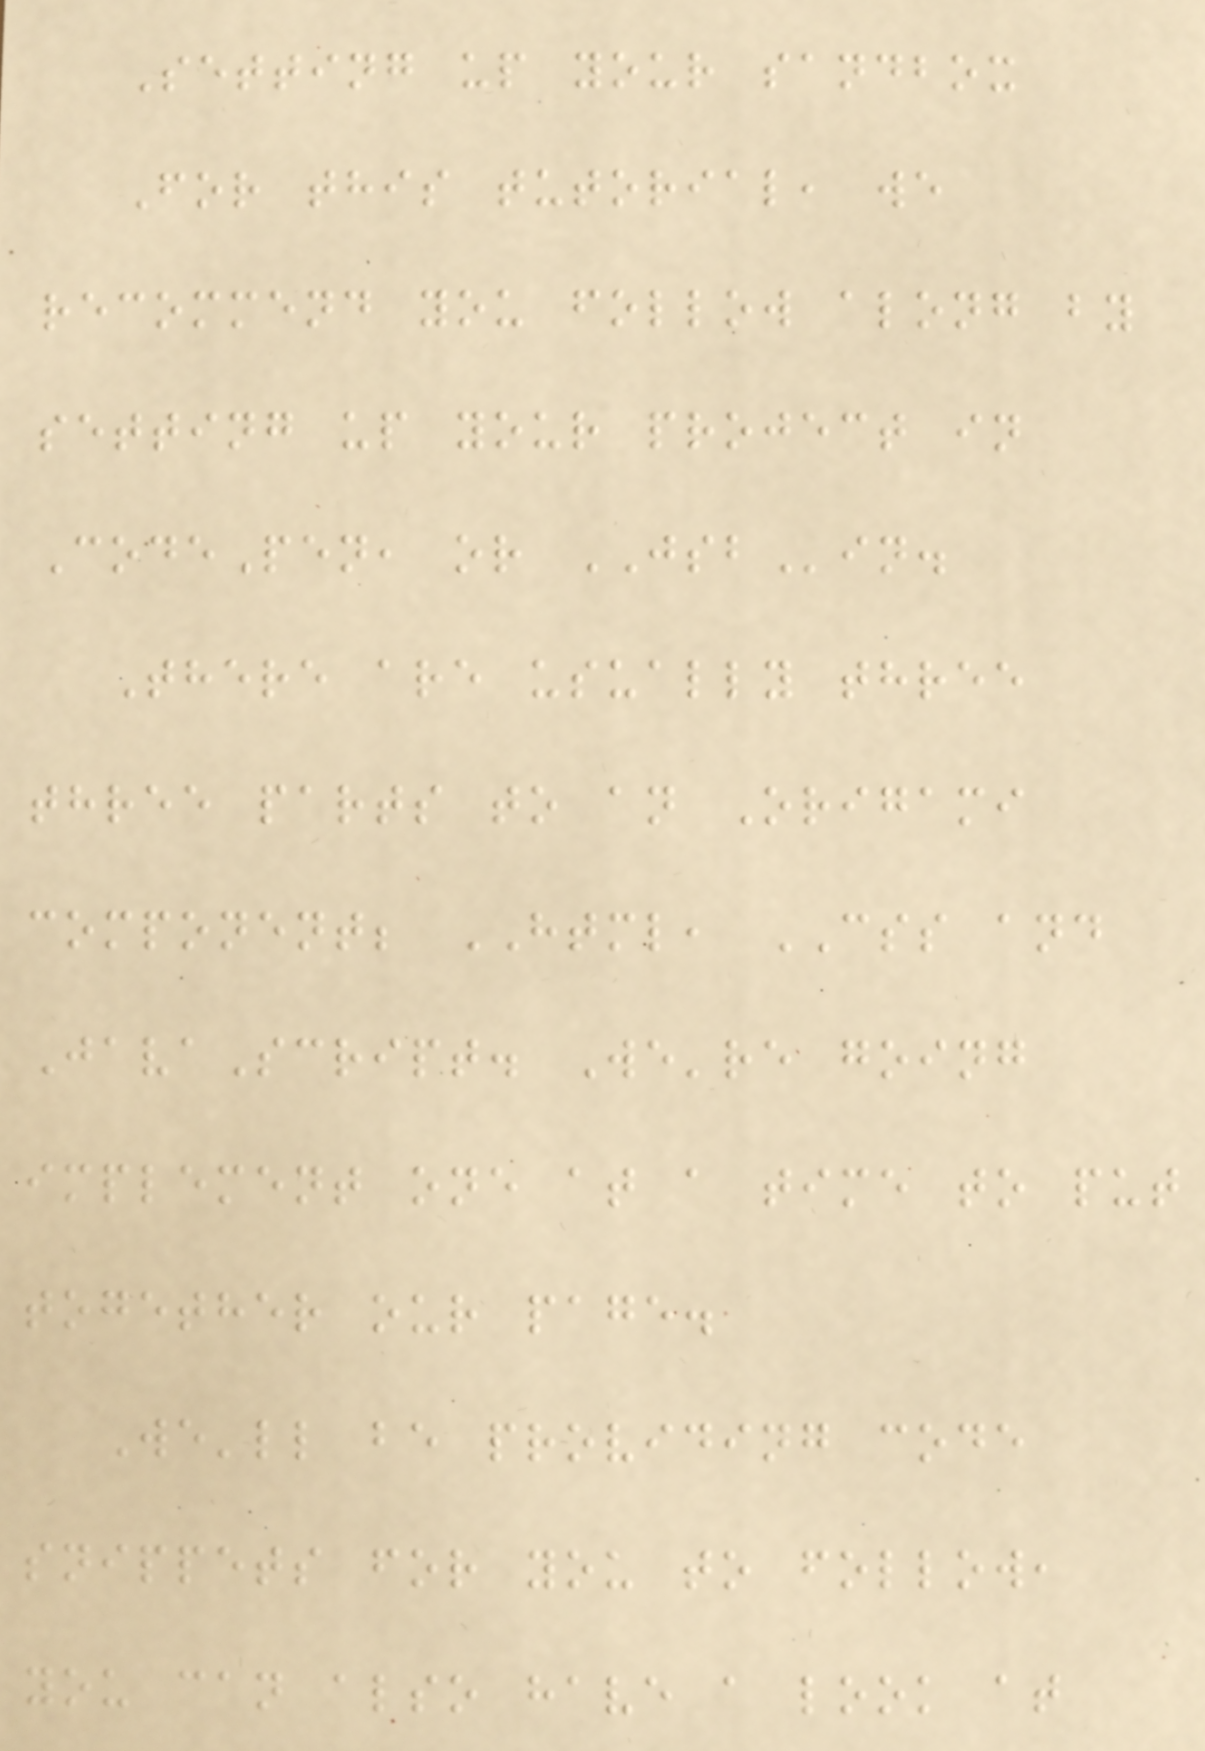Setting up your sandbox
For this tutorial, we
recommend you follow along by
setting up your project in
CodePen, or JSBin.
There are usually three
three parts to an Origami
component; HTML, CSS and
JavaScript. We're going
implement one at a time to put
together our page.
We'll be providing code
snippets for you to follow,
you can also have a look at
